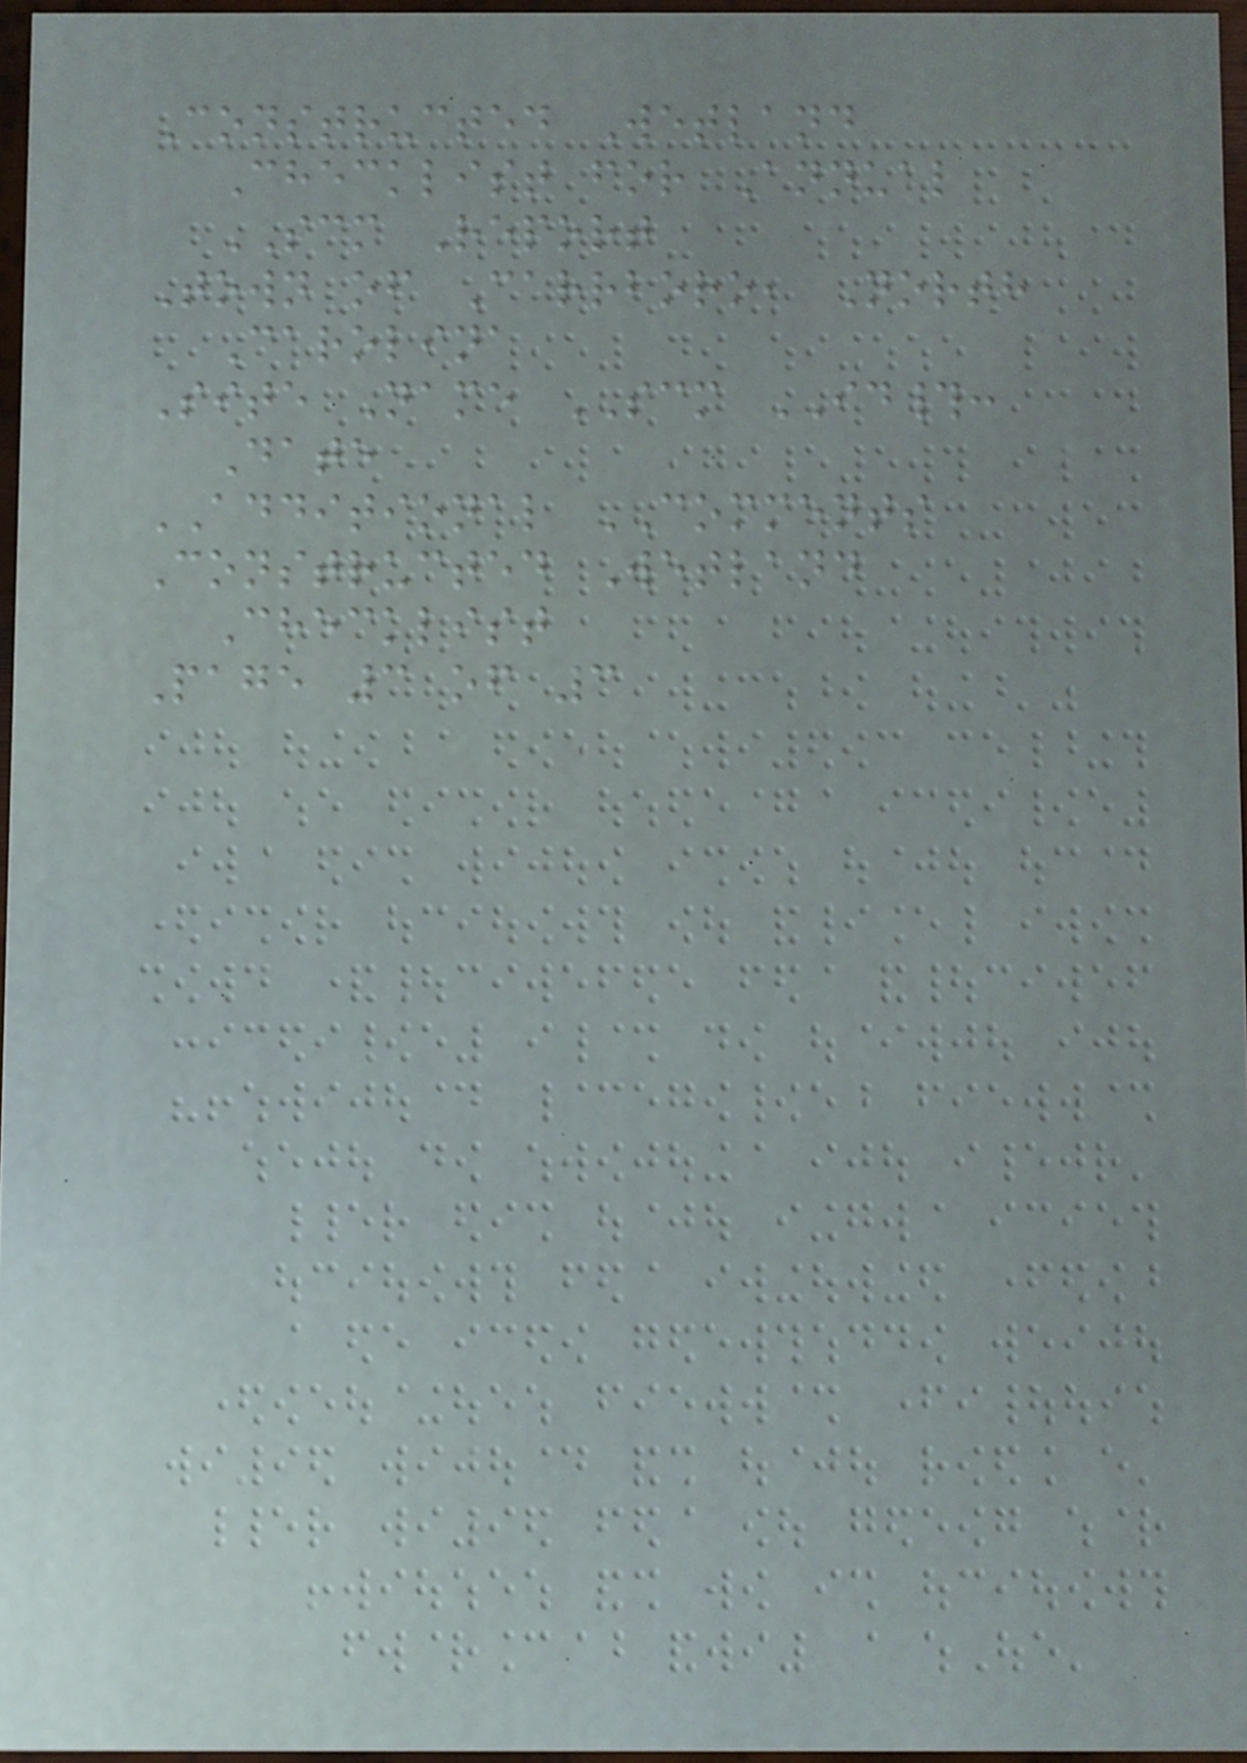Constructed Wetland
Checklist for Annual
SCM Report
Town of Carrboro, North
Carolina
Site Name SCM ID#:
Date
ADDITIONAL COMMENTS
Constructed Wetland
Checklist
Page 3 of 3
